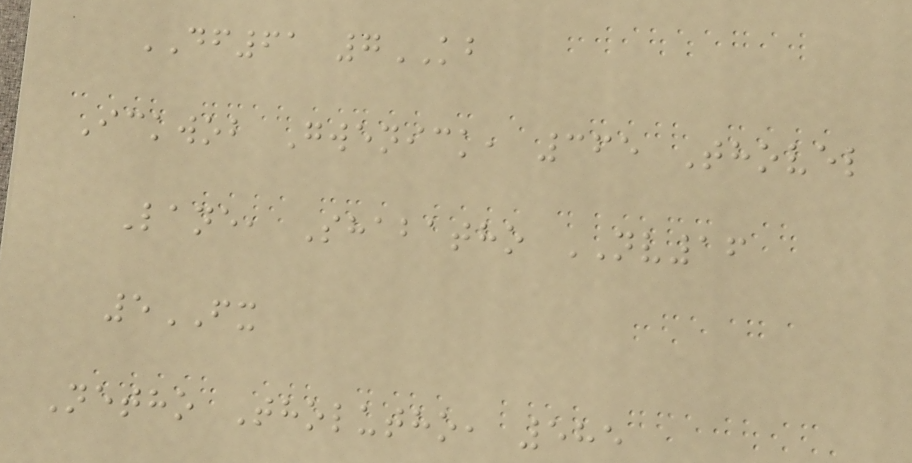DF61 7KB
Ickwob Gwenick, 365 Thovel
Lane, Shabatho NV16
5FX
Netho Tholutho, 585
